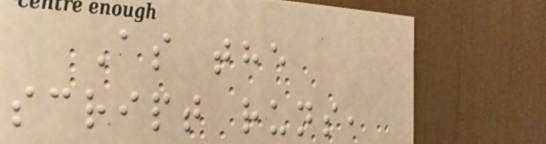As the
script runs,
